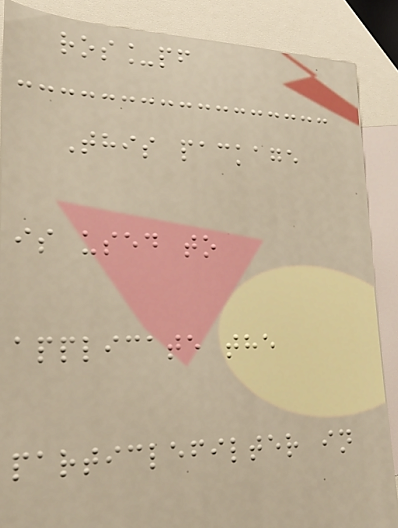ros_pf
This package
is used to
applicate the
particlefilter in
